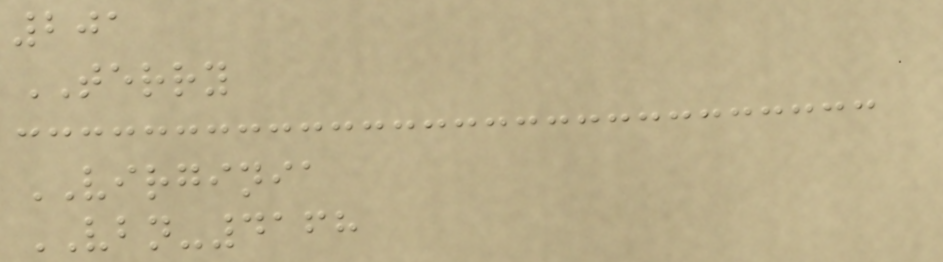201
TERRY
VIRGINIA
VBN-4168
